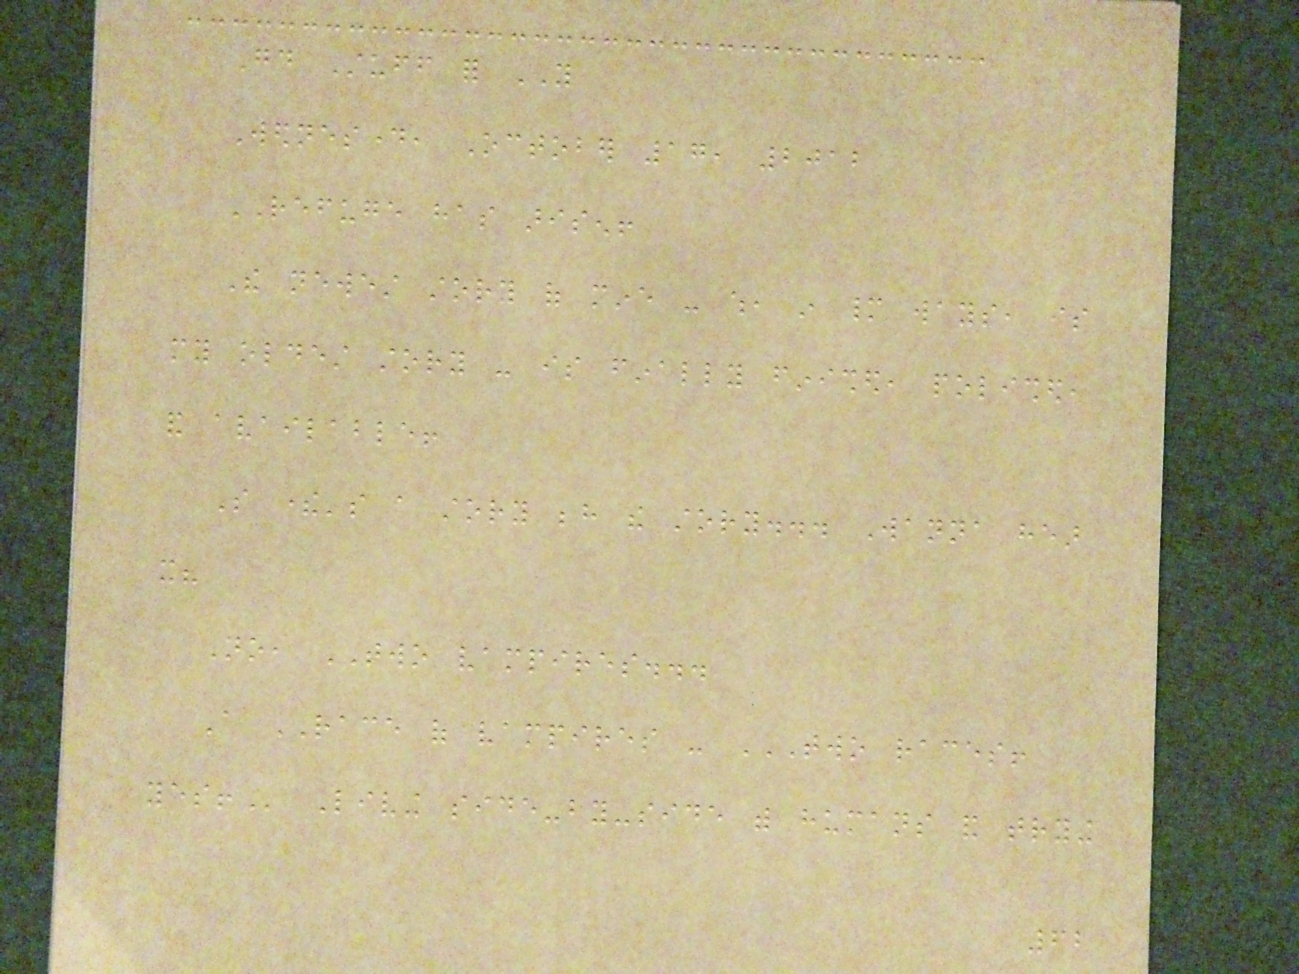Good Stuff for YOU
Wednesday, October 17, 2012
REFUGE has arisen!
The newest story of mine - which, in many ways, is
my oldest story - is finally finished, polished,
and available!
So there's a story behind the story... Wanna hear
it?
No, TWO vampires...
A RACE of vampires - TWO RACES!
YES! Living side-by-side with humans and trying
62
